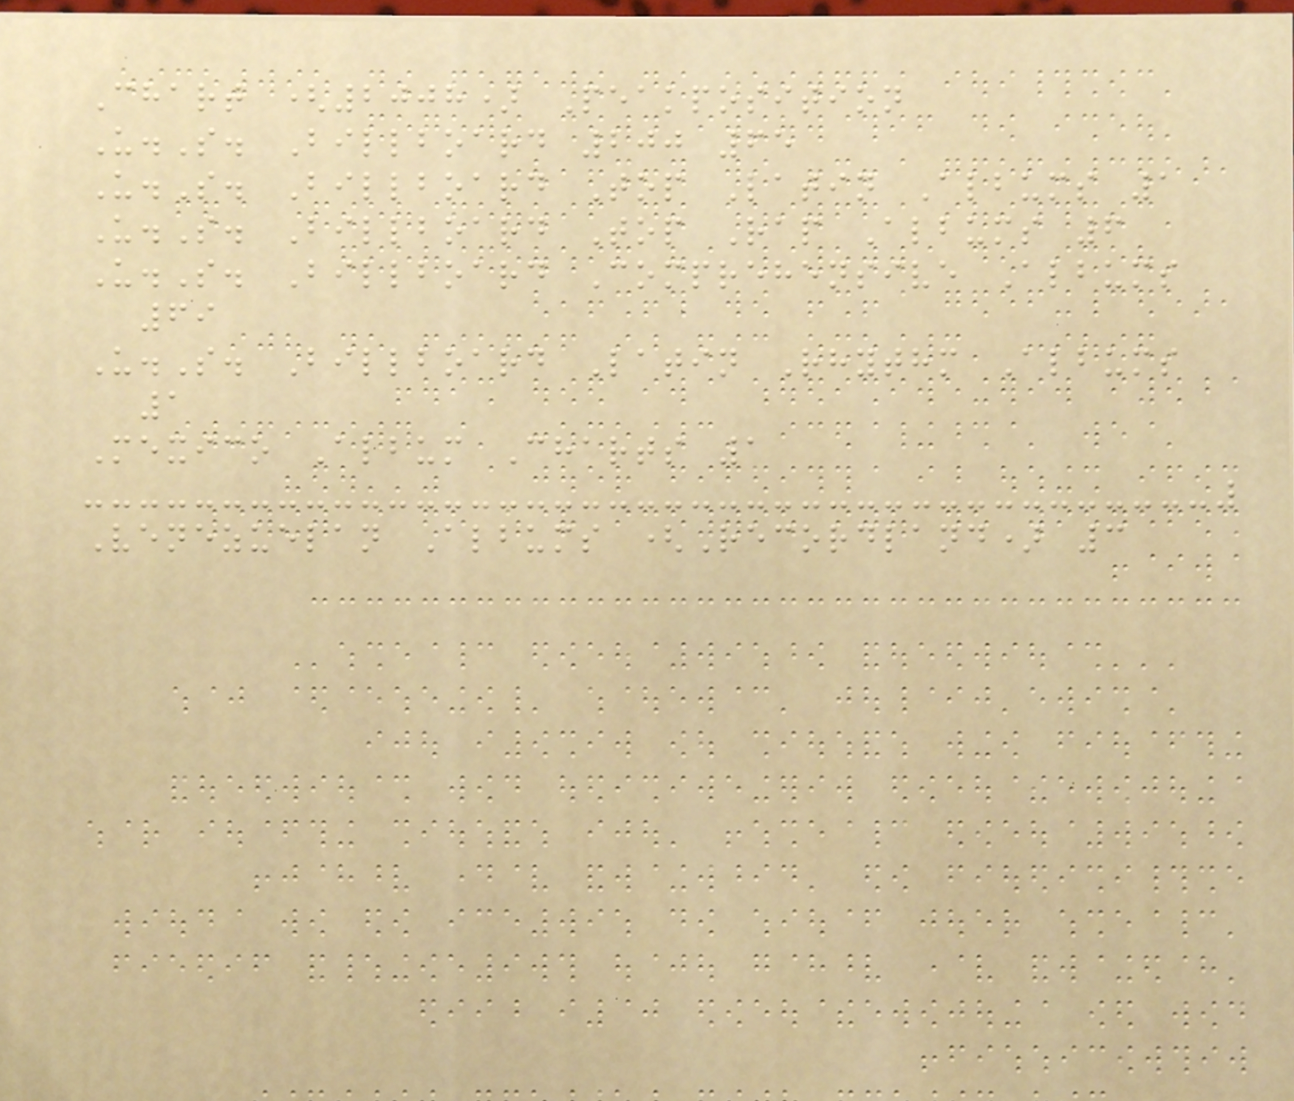Chart (2008) Peakposition
U.S. Billboard 200 65
U.S. Billboard Top Latin Albums 1
U.S. Billboard Top Rap Albums 6
U.S. Billboard Comprehensive Albums
69
U.S. Billboard Latin Rhythm Albums
1
Mexico Album Charts 1
Venezuelan Albums (Recordland) 3
